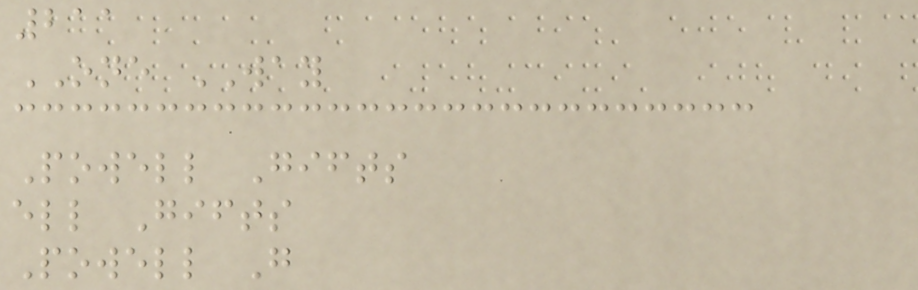211
ONE WAY
Powell Gifts
ell Gifts
Powell G
